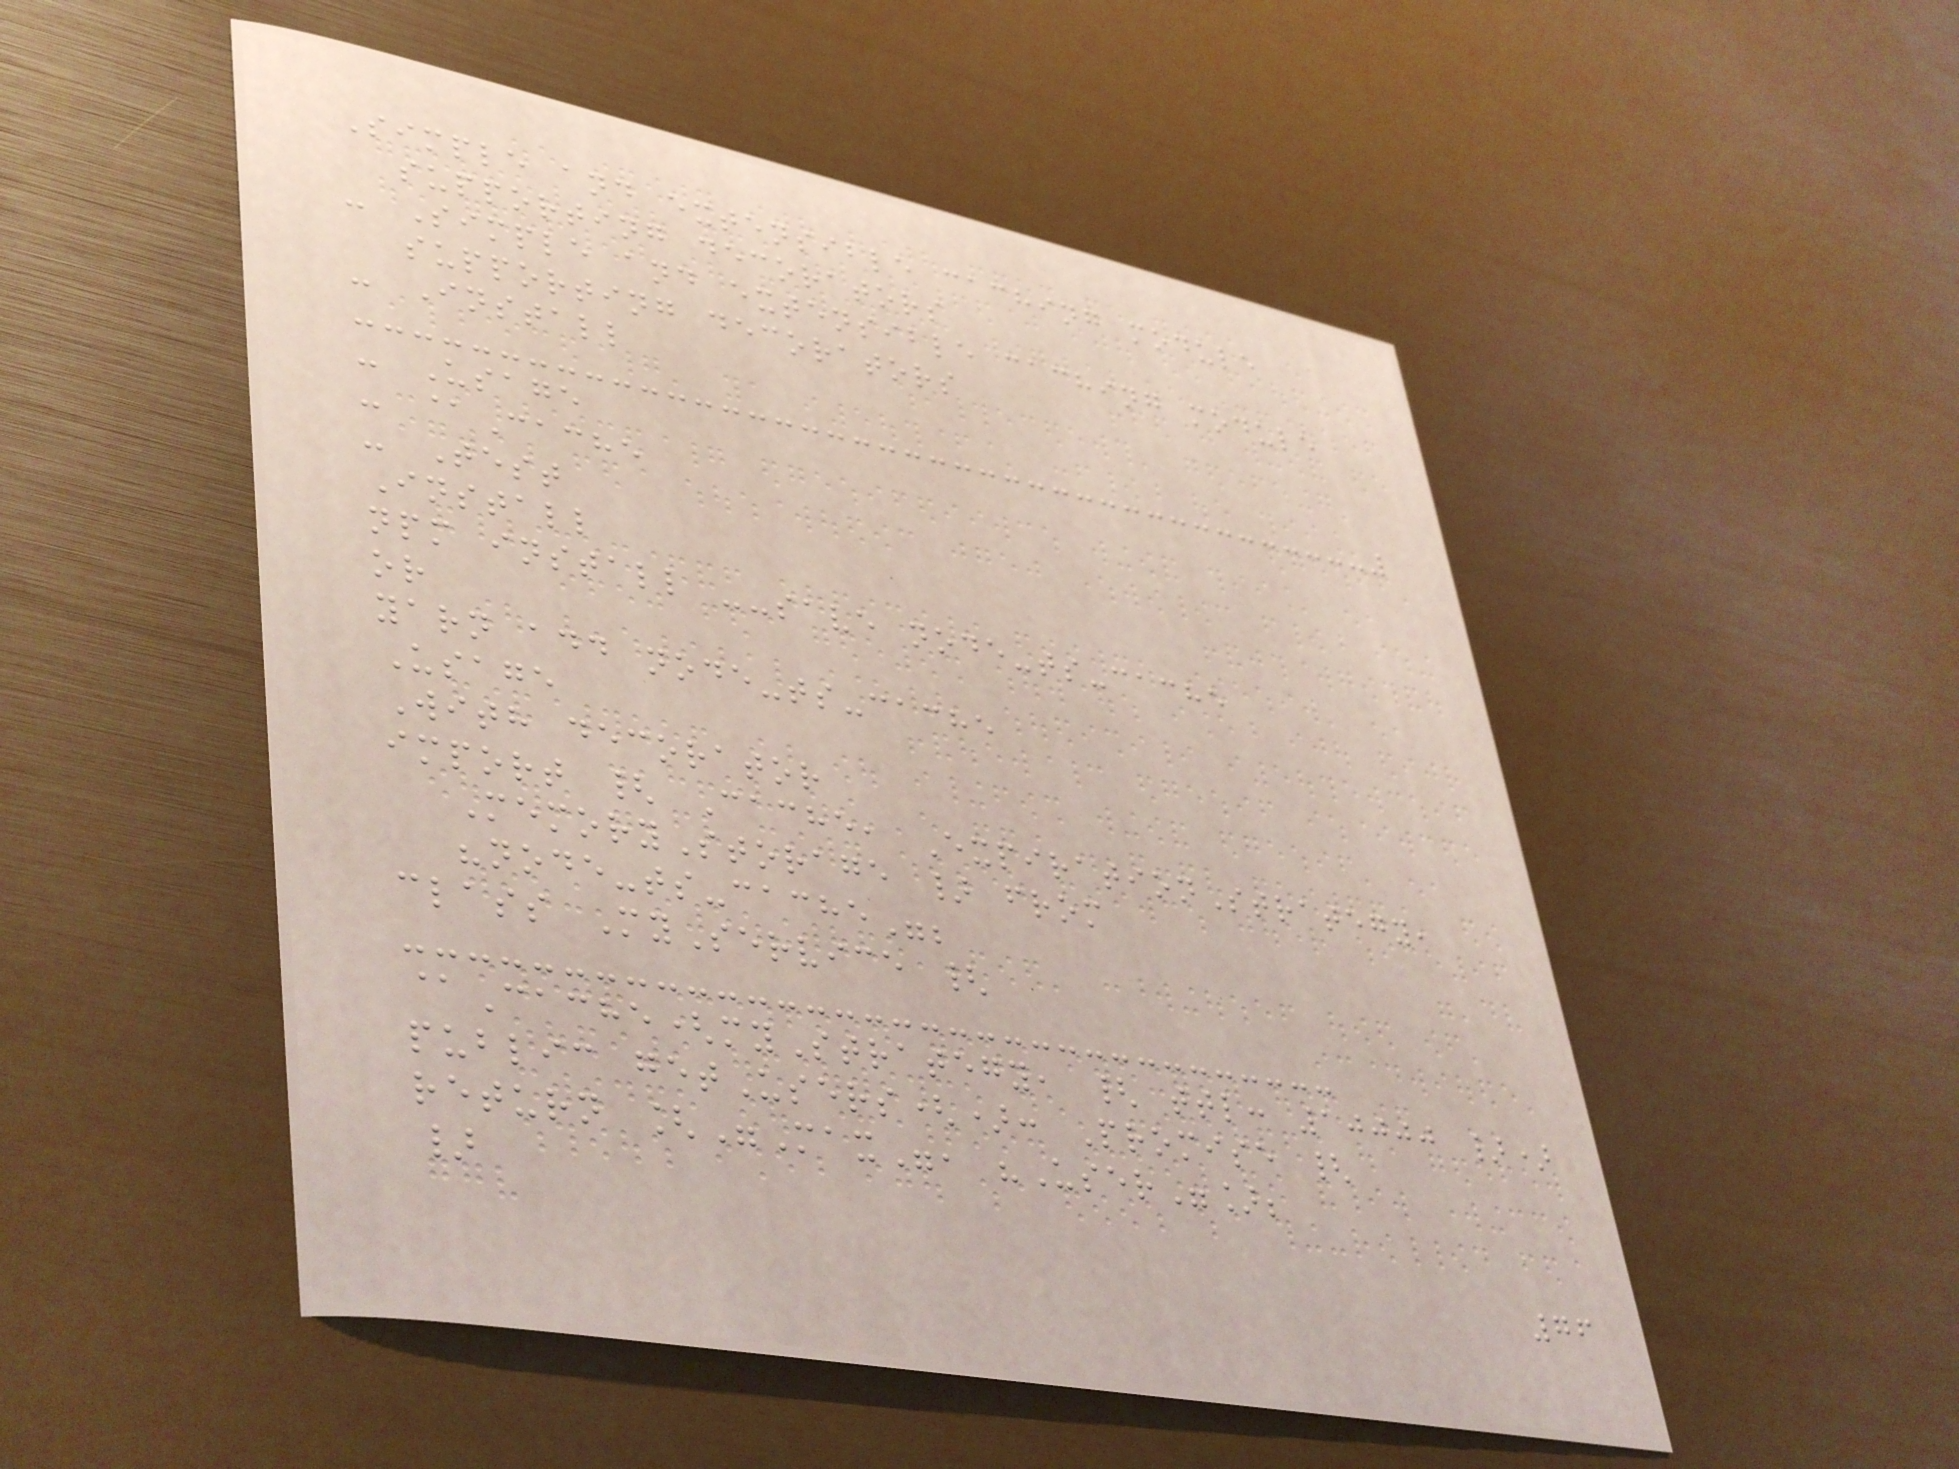Simple and extensible caching module
supporting decorators
- Simple and extensible caching module
supporting decorators
- Install
- Usage
- @Cache
- Test
Install
npm install --save node-ts-cache
or
yarn add node-ts-cache
Usage
With decorator
import { Cache, ExpirationStrategy,
MemoryStorage } from
"node-ts-cache";
class MyService {
@Cache(myStrategy, { ttl: 10000 })
public getUsers(): Promise {
return ["Max", "User"];
}
76
